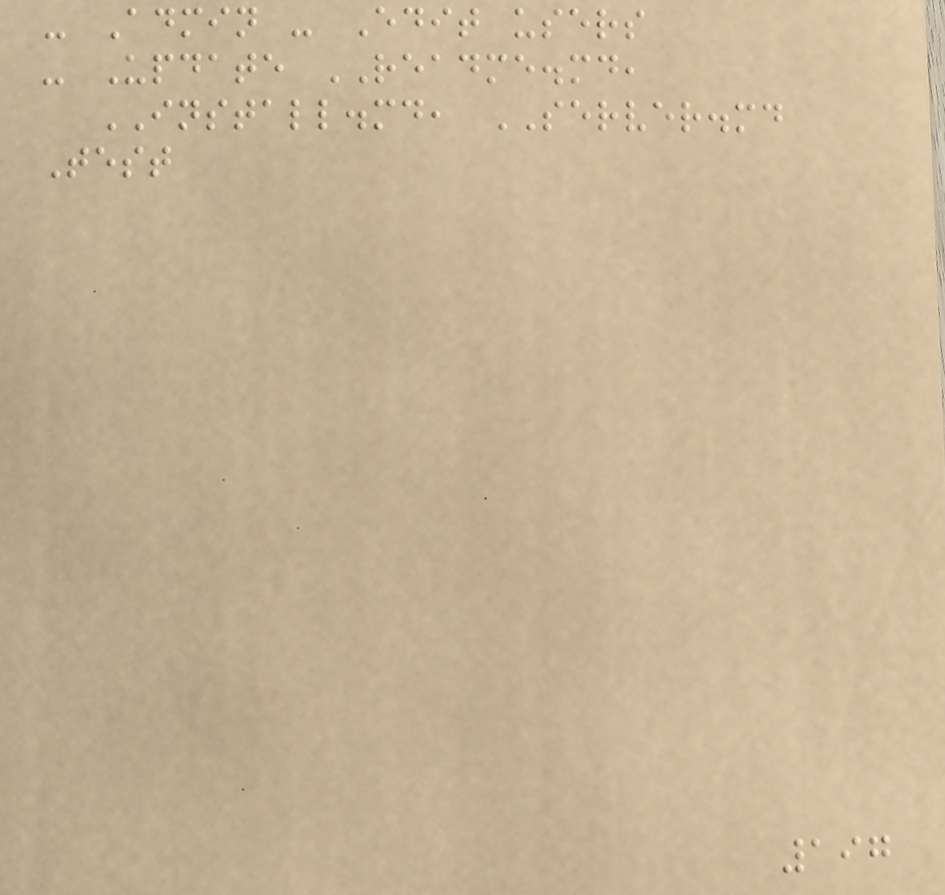- Admin - Edit users
- Update README.md,
INSTALL.md, SERVER.md
Test
197
